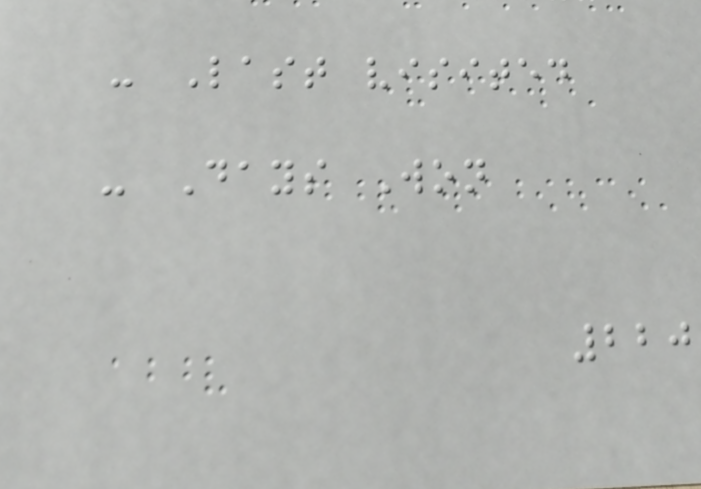- Last visited
- Days Won
220
